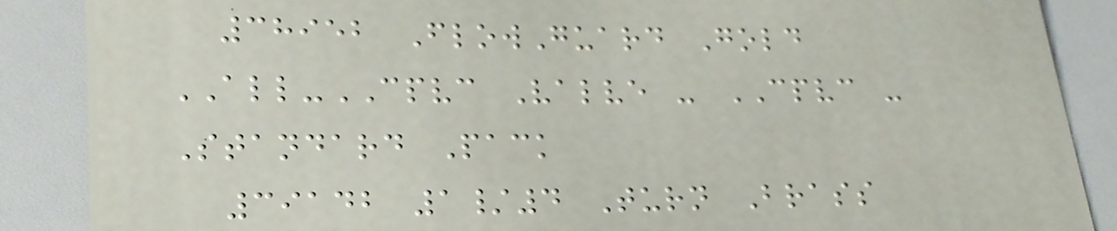38952 FlowGuard Gold
ALL-CPVC Valve - CPVC -
Standard Pack
39142 1/4 Turn Brass
